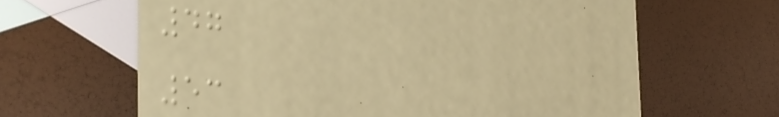47
53
